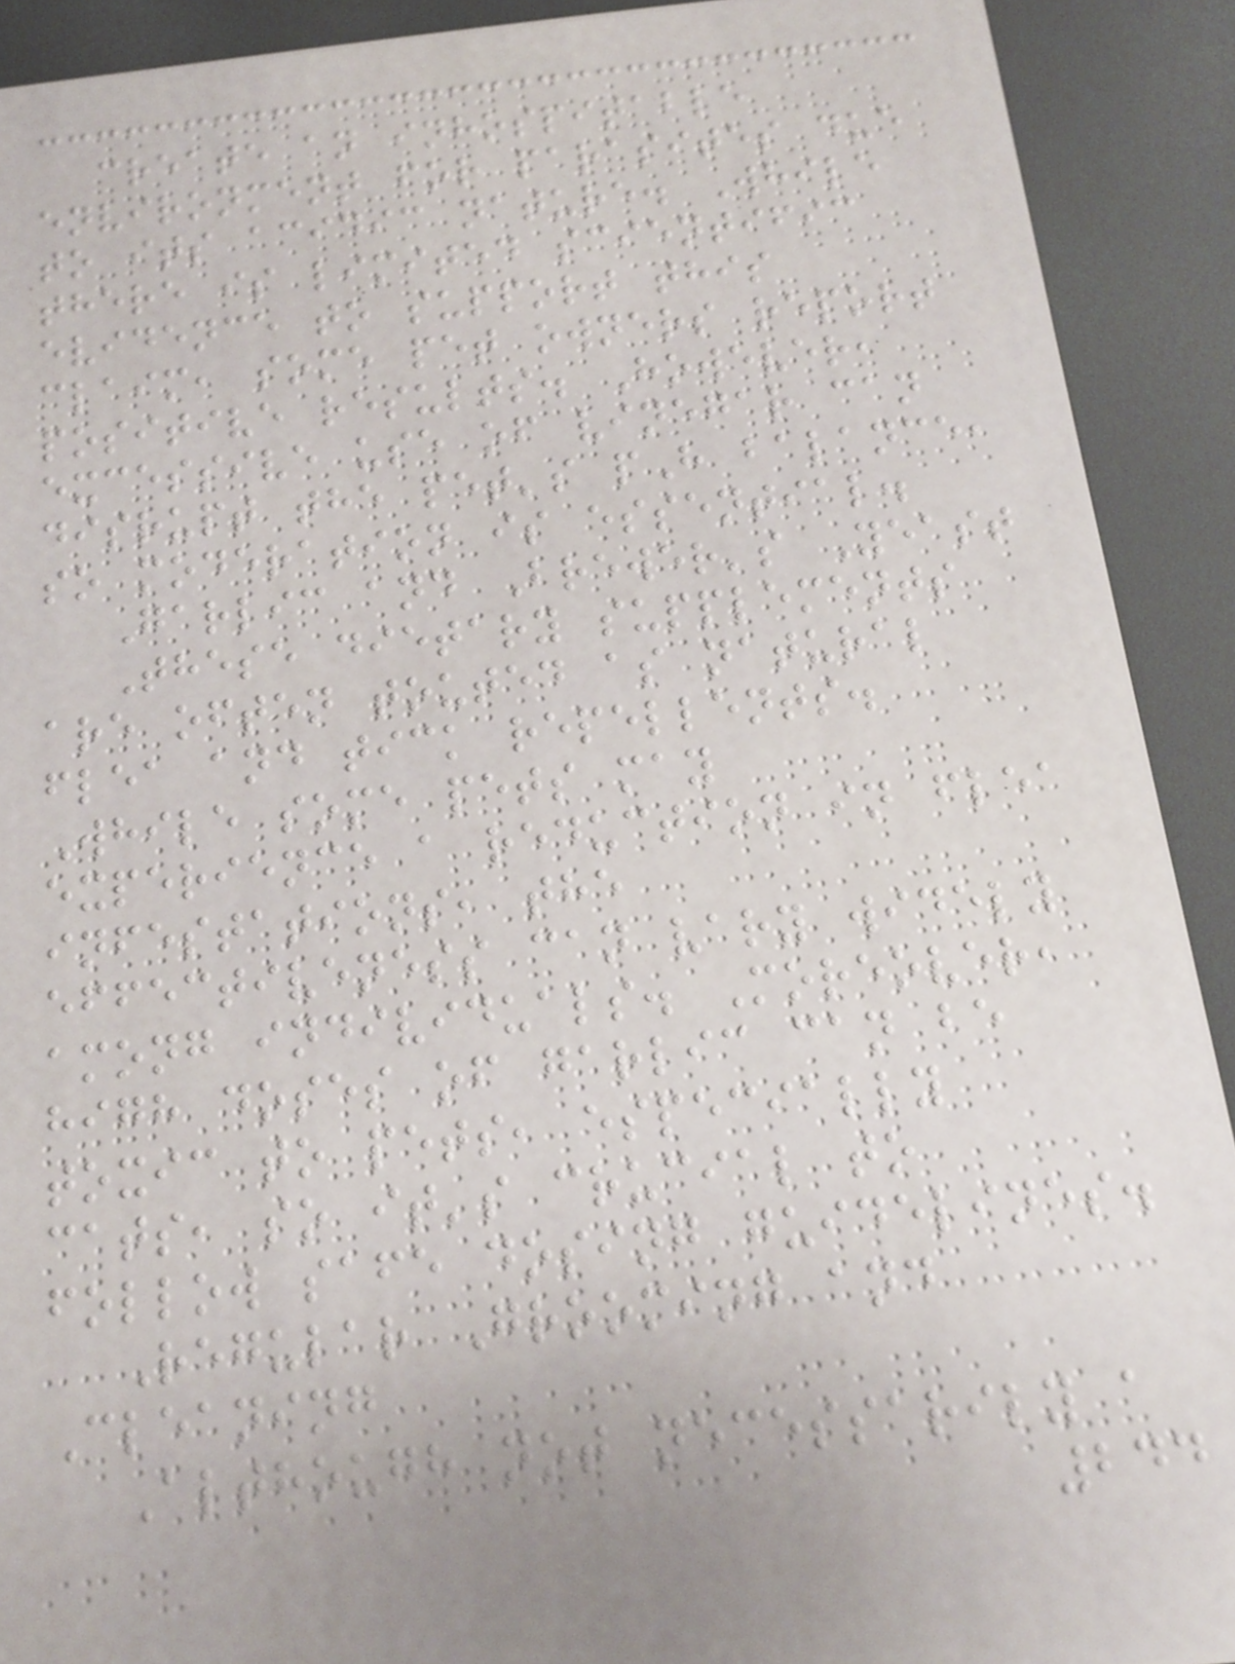create an inhospitable
environment for parasites due
to its acidic nature. While
there is limited scientific
evidence to support this
claim, some pet owners report
positive results. However,
excessive use of vinegar can
disrupt the pet's pH balance,
so moderation is essential.
Garlic and Brewer's Yeast
These dietary supplements
are often touted as natural
flea and tick repellents.
While some pets may
experience a reduction in flea
infestations, the
effectiveness can vary widely
among individuals. Moreover,
high doses of garlic can be
toxic to pets, especially
cats, so it's crucial to
follow safe dosing guidelines.
Regular Grooming and
Cleaning
Although not necessarily a
244
